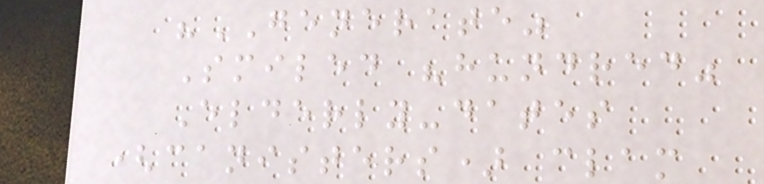"GENERATE"
Smiled "hundred"
Elderly-dates
(canisters) clam
